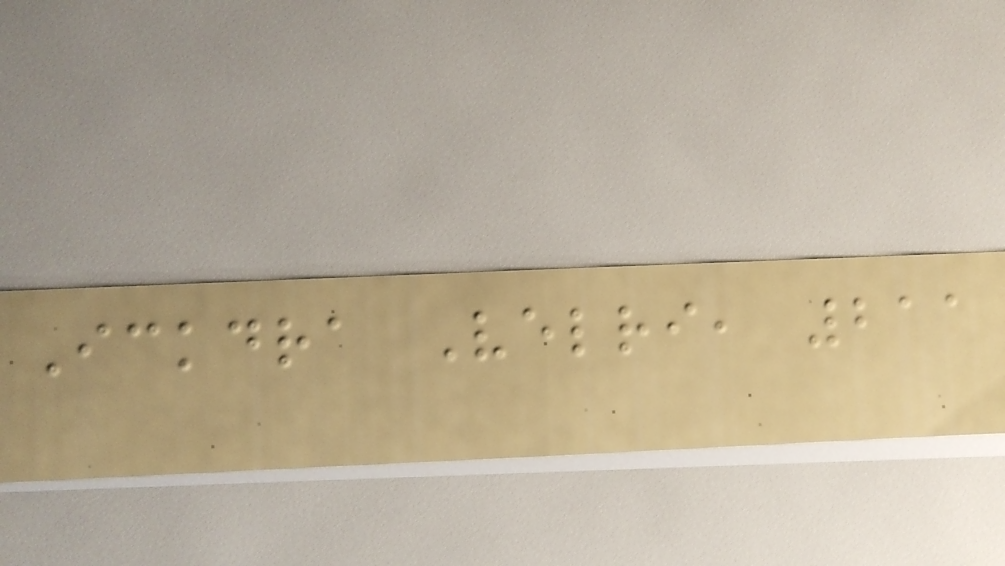Ickdra Velri, 211
